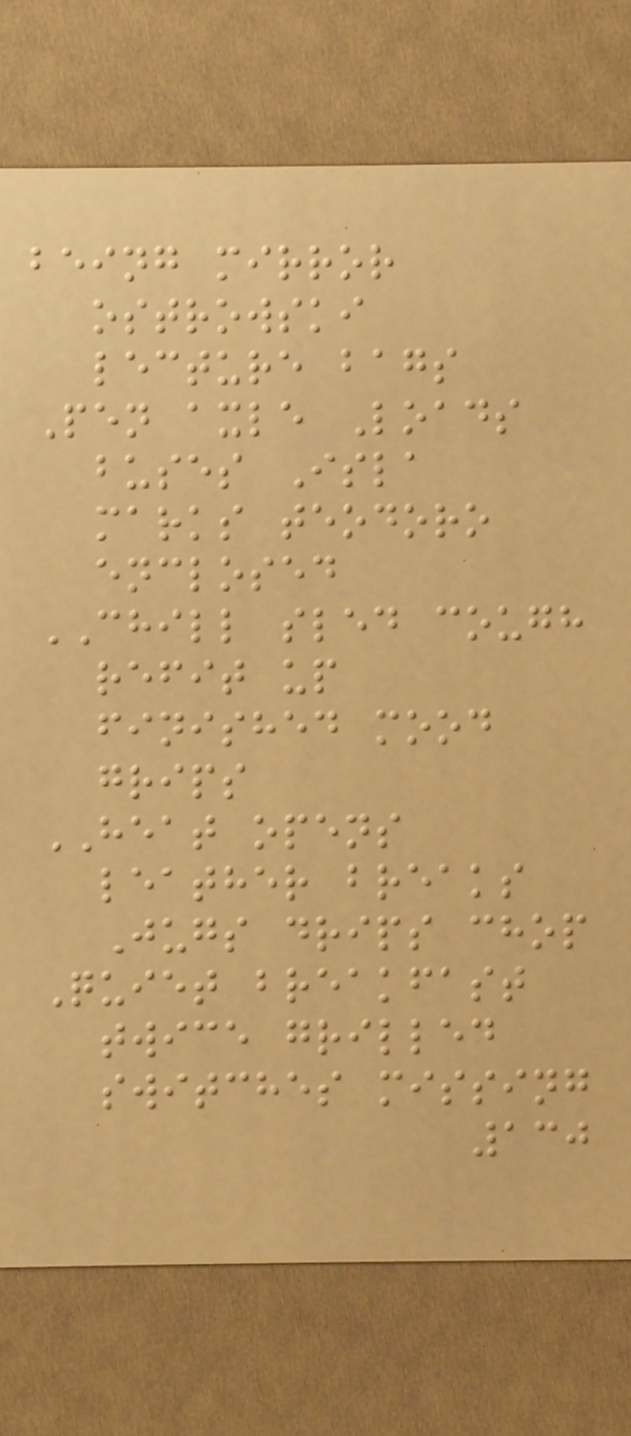being mirror
ostrowski
lecture bags
Pen axle Loads
buses Isla
marks teodoro
enclosed
CHILL sled cough
refit up
finished mood
grips
HEAT opens
leather breaks
Jugs drips chop
Quiet breakfast
twice grilled
switches missing
130
